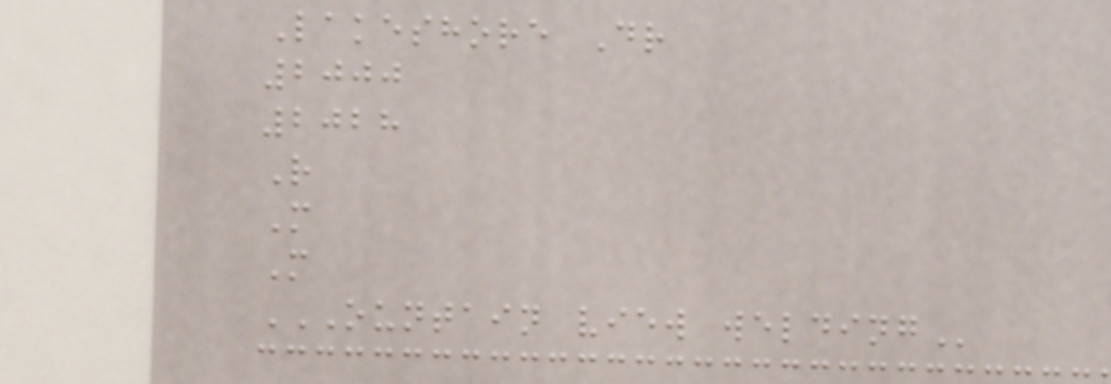Lakeshore Dr
2000
2028
R
M
M
OUNTAIN VIEW WELDING
